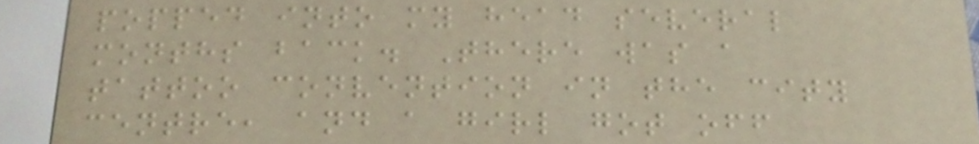popped into my head several
months back. There was a
tattoo convention in the city
centre, and a girl got off
